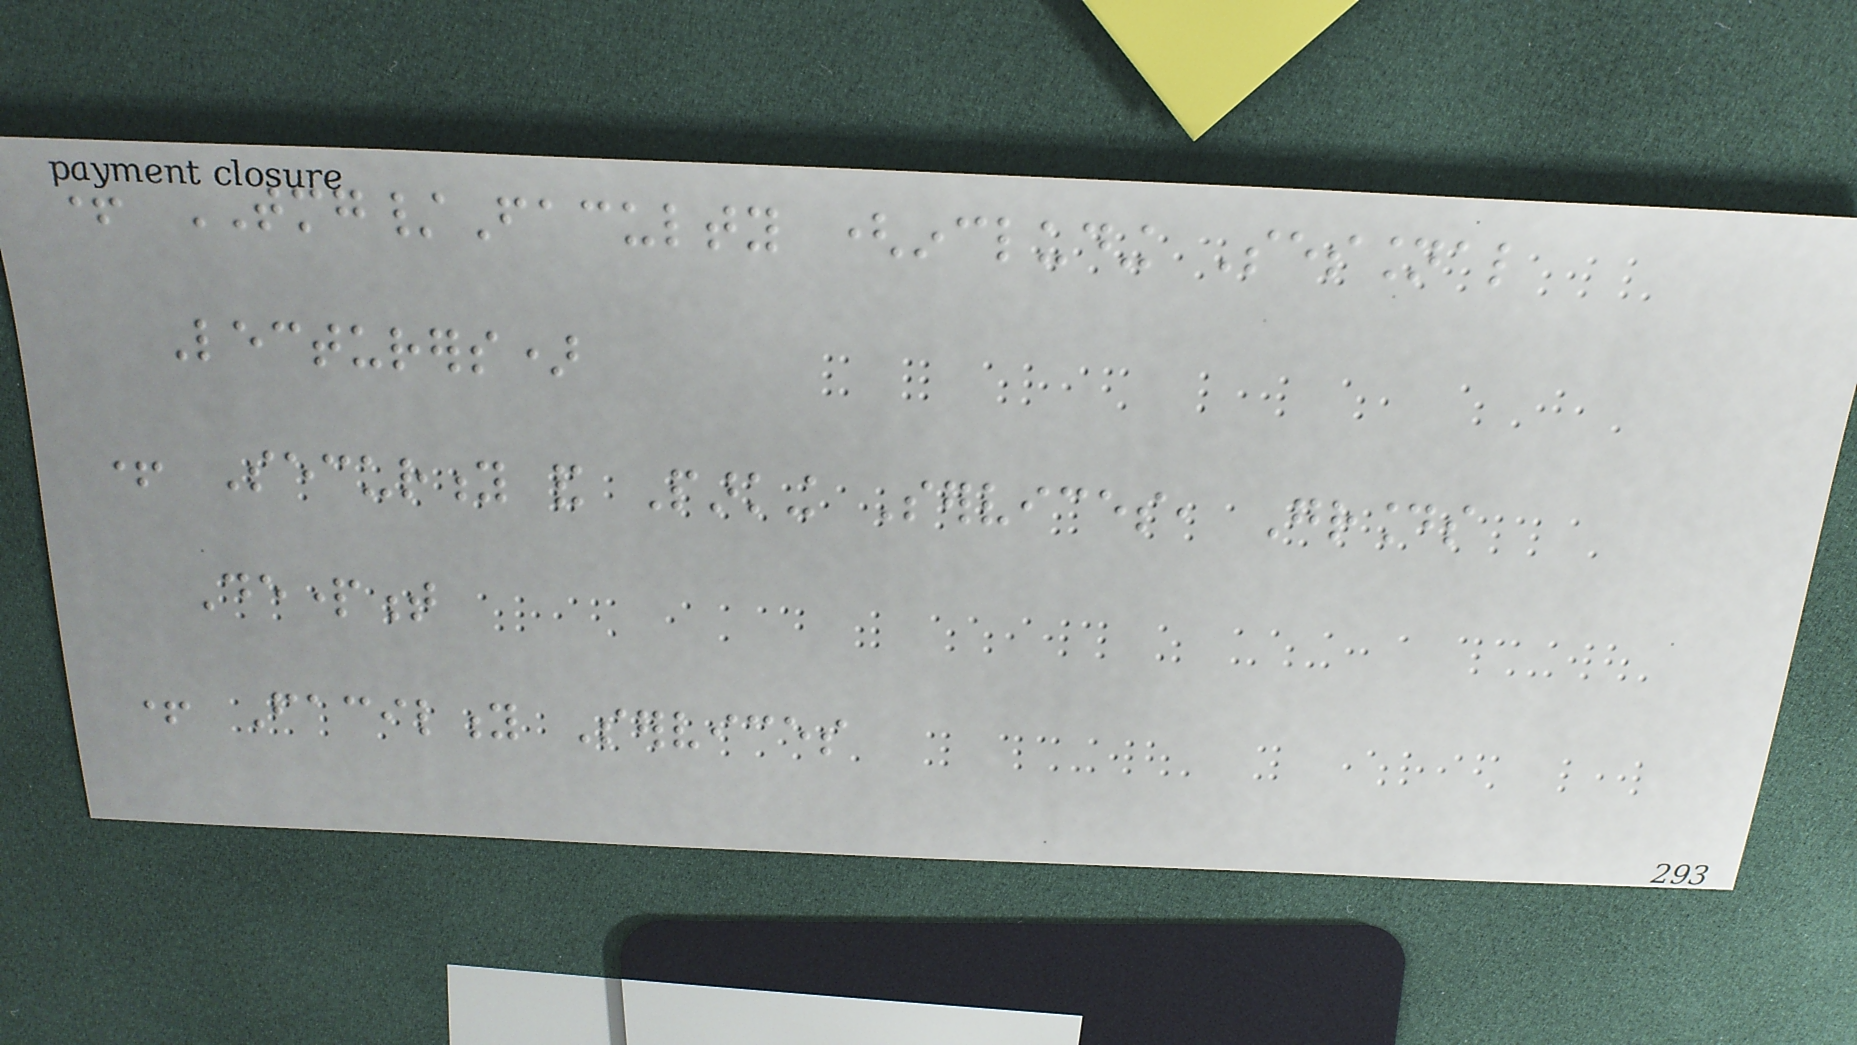+ TMG/Faculty (including Sessional
Lecturers)
+ Security and Parking Services, Grounds
Department
+ Facility Services
